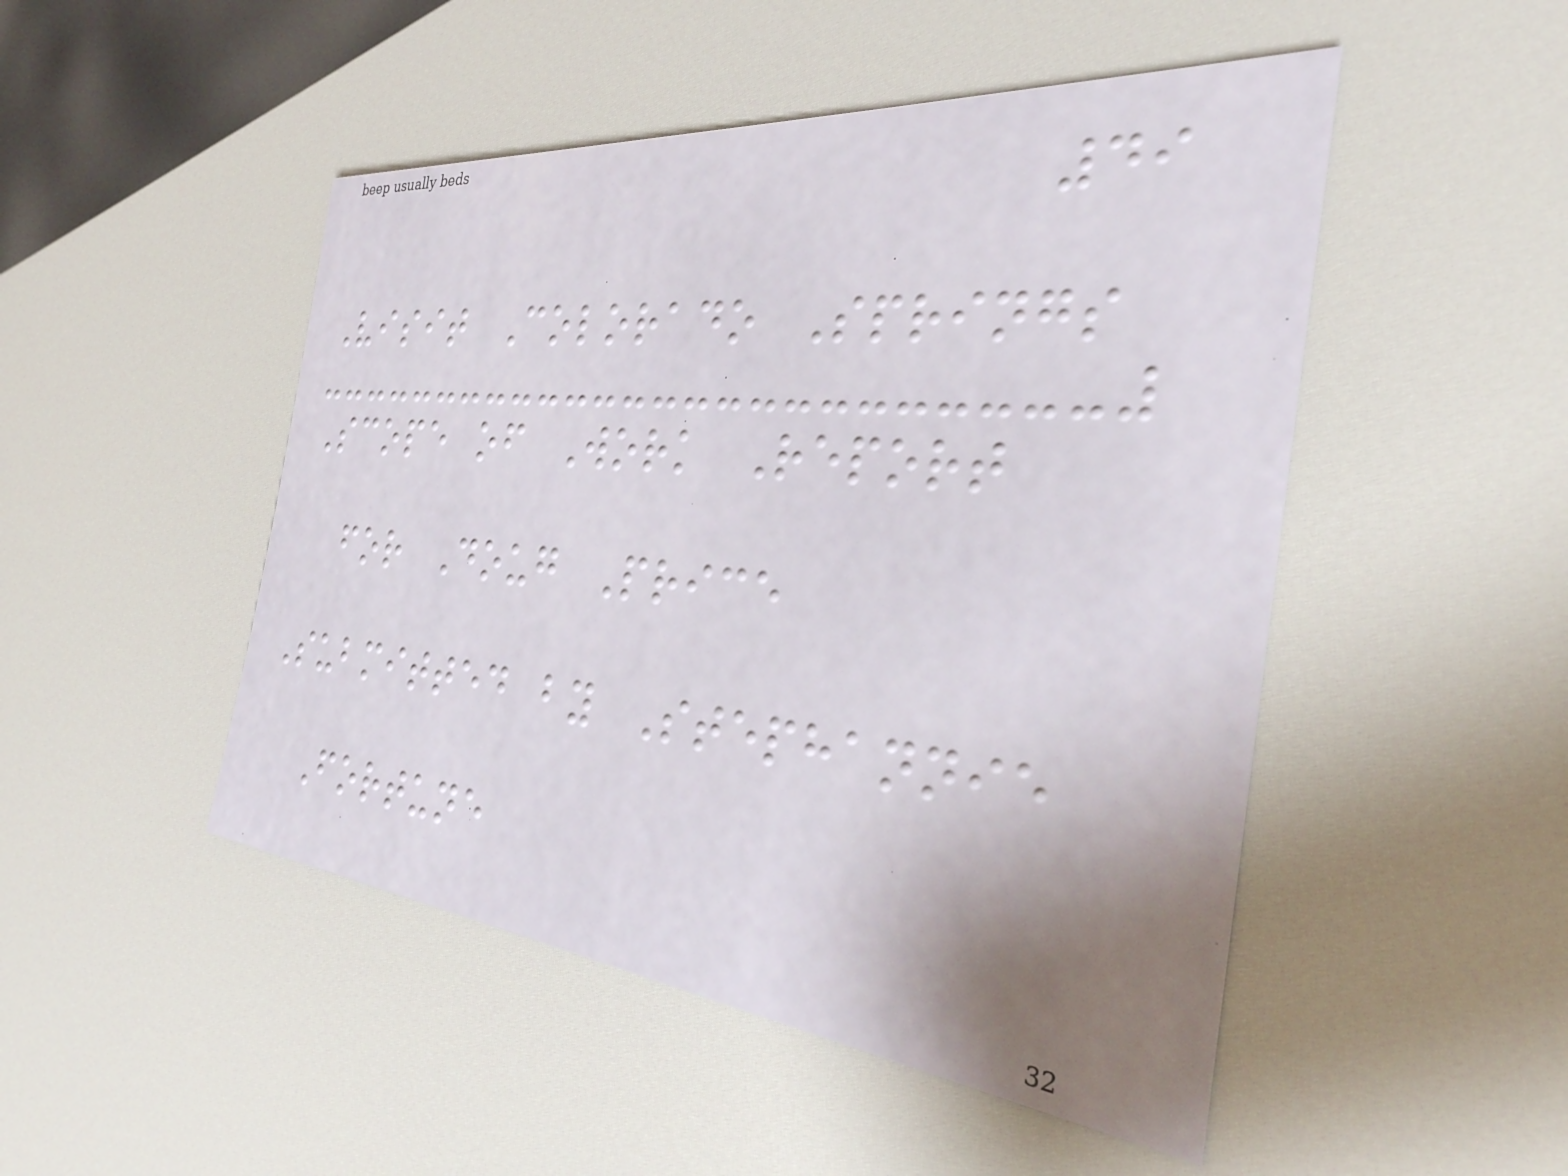49
Visit Colorado Springs
Scope of Work Report
for Doug Price
Submitted by Stephannie
Fortune
